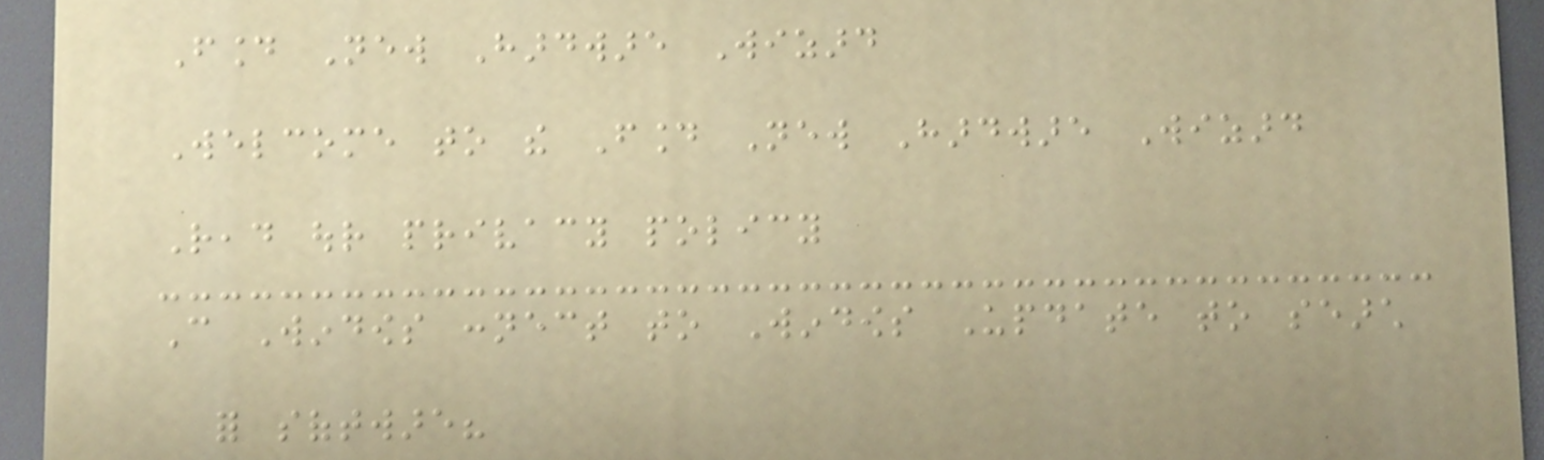Found New Hardware Wizard
Welcome to the Found New Hardware Wizard
Read our privacy policy
Can Windows connect to Windows Update to search
for software?
